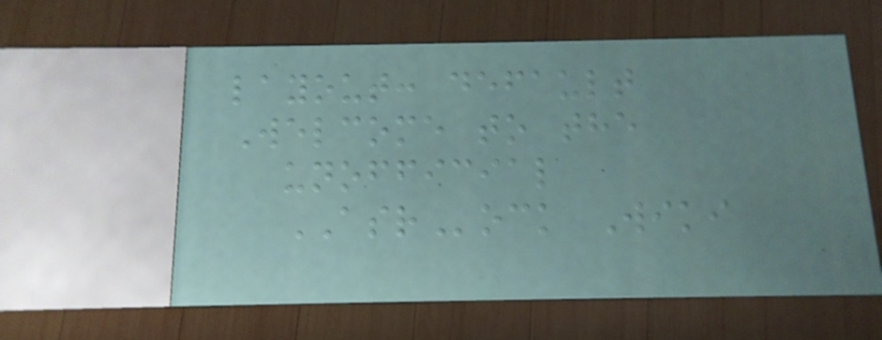layout: default
Welcome to the
unofficial
ASRock Wiki
